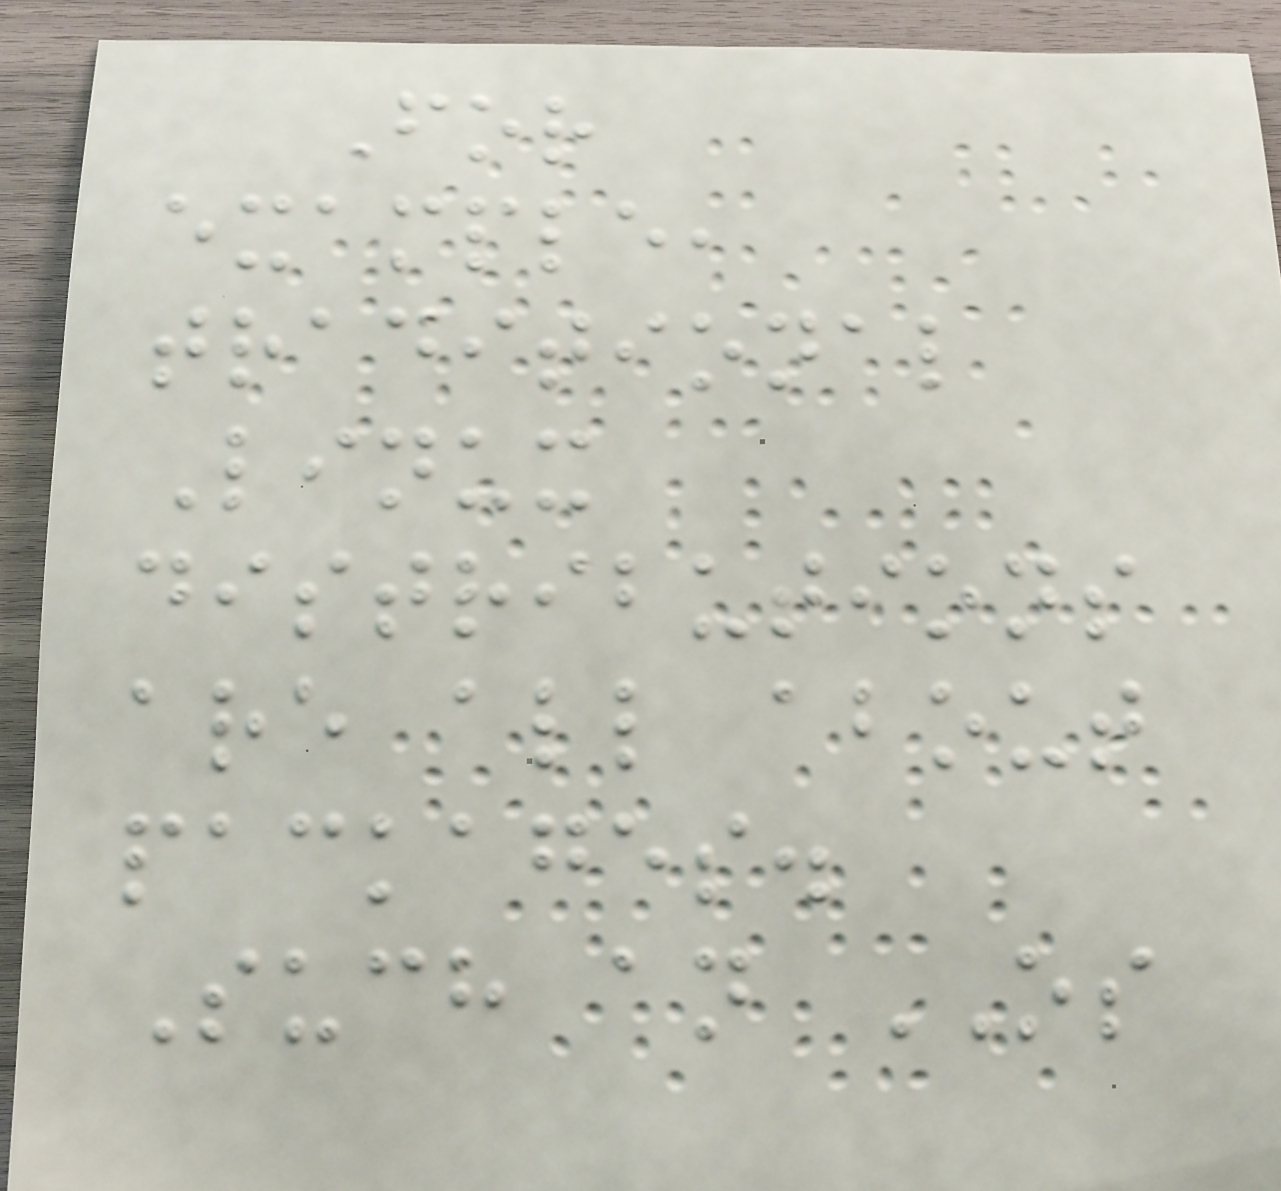For
example,
traditional
Linux
distributions
are all about
packages.
Such an OS
